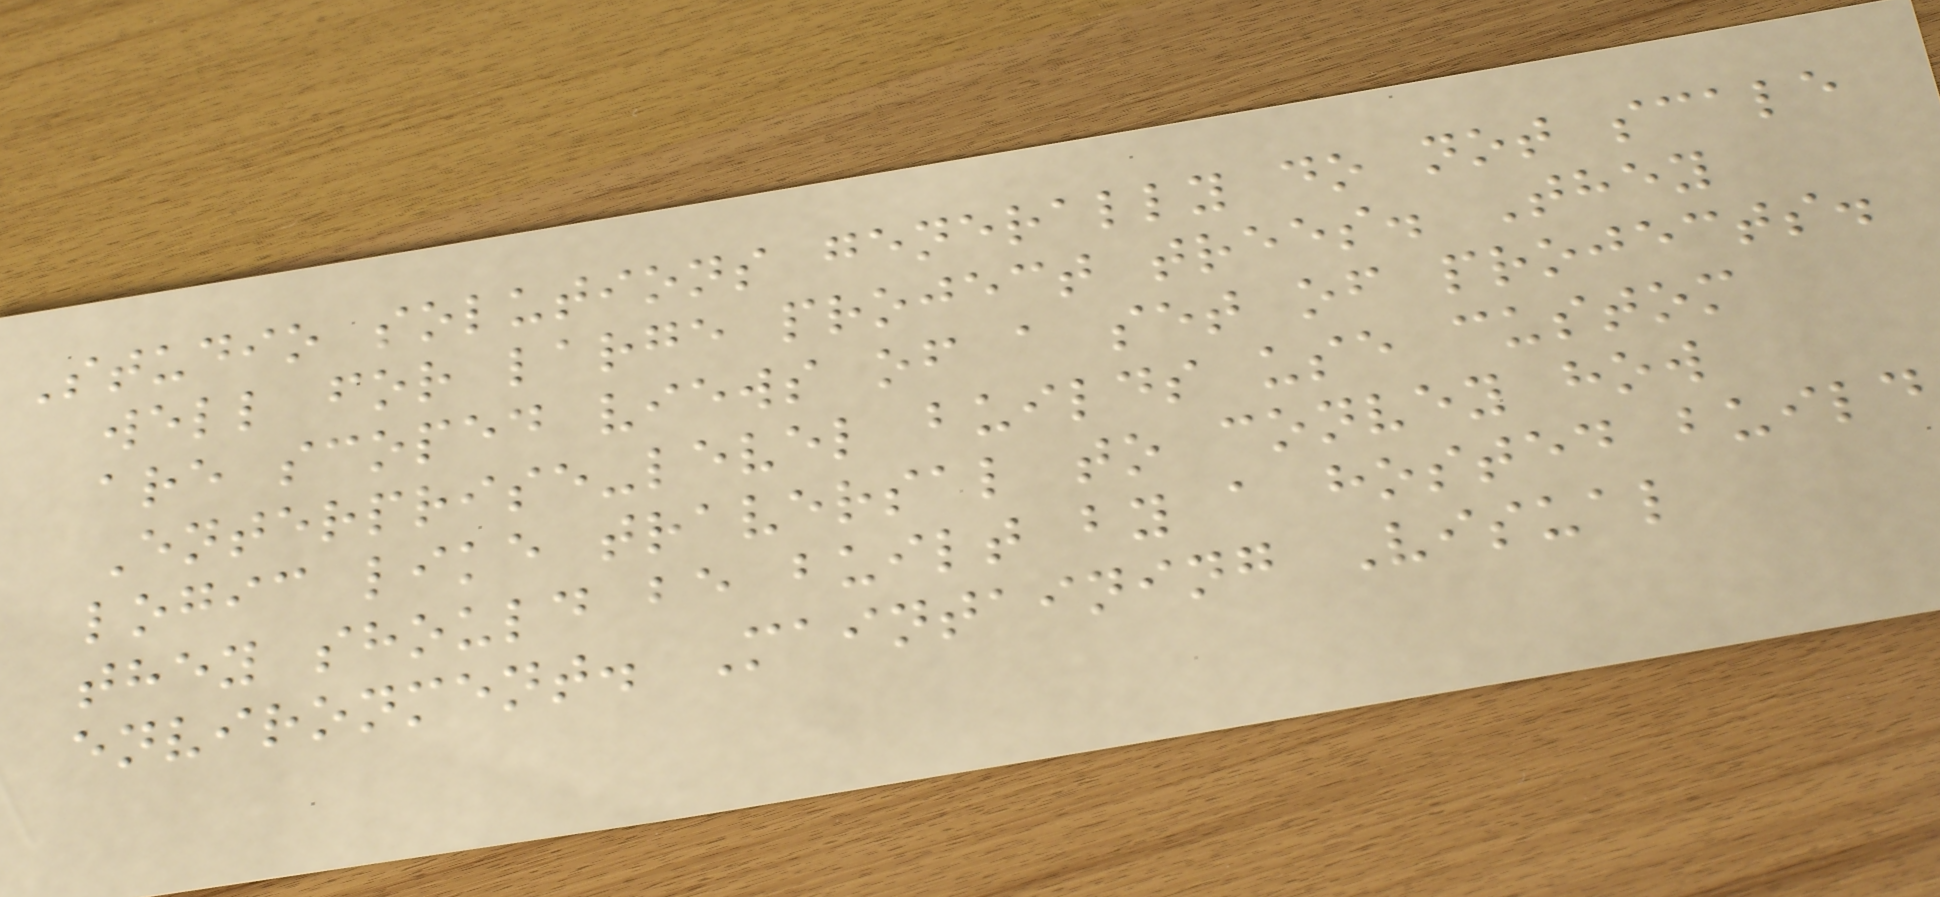Studio solutions generally do not scale
well for large project trees. They
are scoped views of a set of projects.
Enterprise-level builds use custom
logic like traversal to convey how
they should be built by a hosted build
environment. Maintaining Visual
